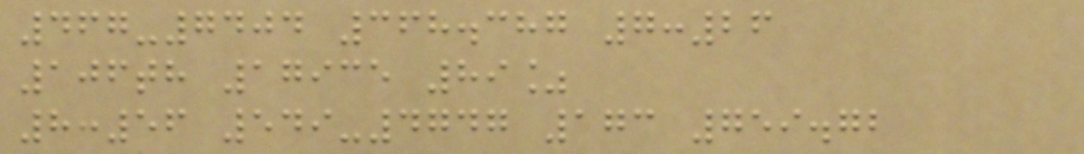467-7404 368.387 7:26
106th 17935 89%
8:56 549-4747 173 759.72
